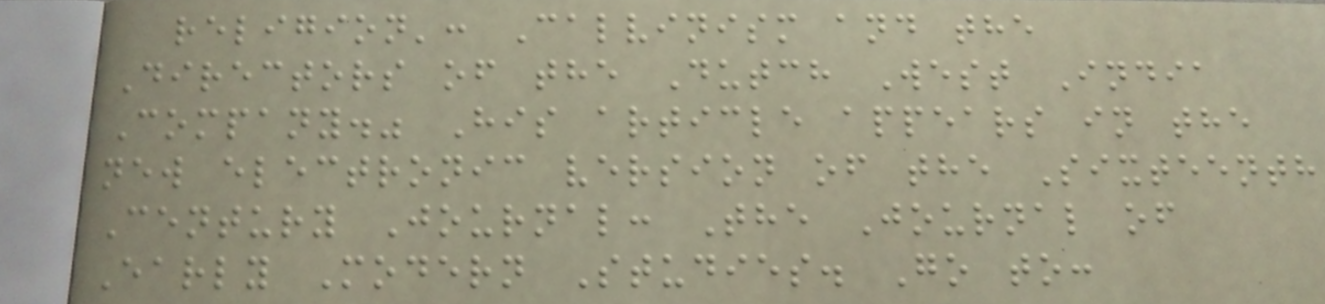religion': Calvinism and the
Directors of the Dutch West India
Company." His article appears in the
new electronic version of the Sixteenth
Century Journal: The Journal of
Early Modern Studies. Go to:
